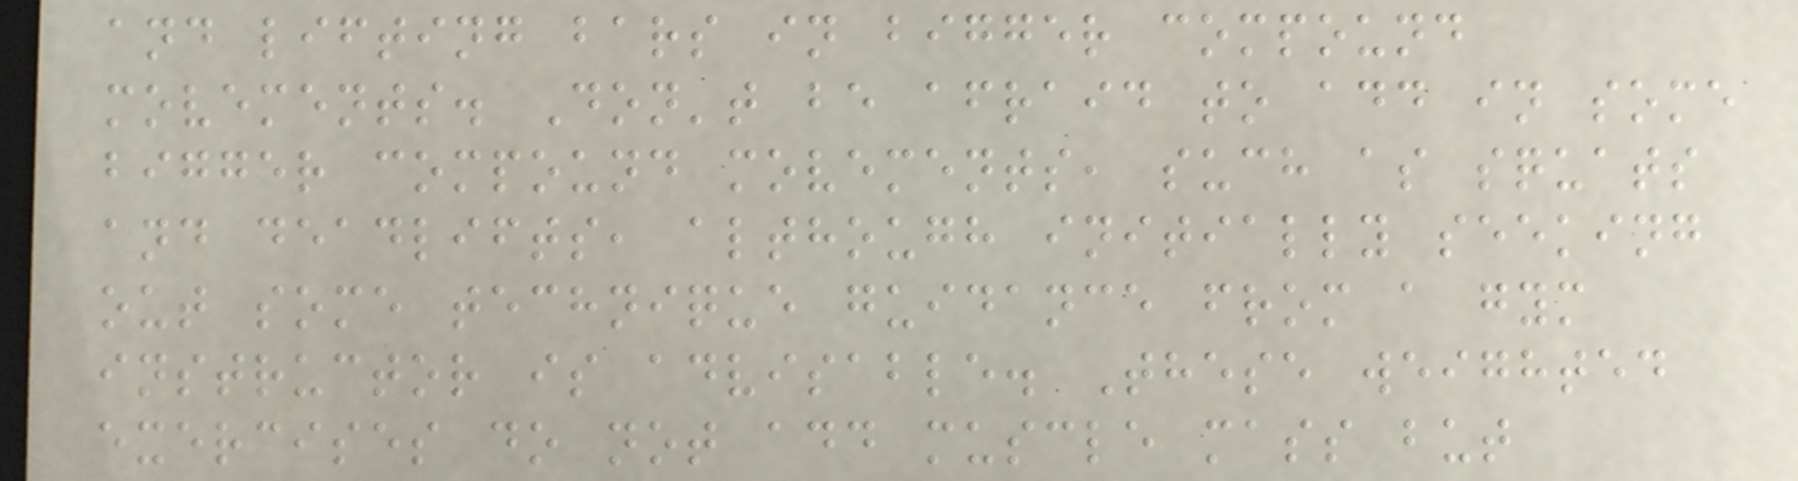and lifting bars in bigger compound
movements. Don't be afraid to add in some
bigger compound movements, such as squats
and deadlifts, although initially seeking
out some technique guidance from a gym
instructor is advisable. These weighted
exercises do not add muscle mass but
